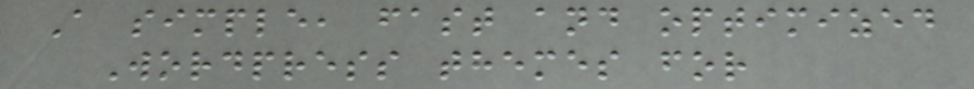A simple, fast and optimized
Wordpress themes for
